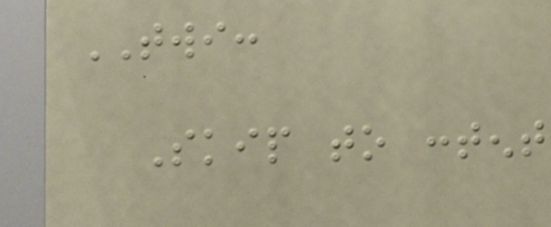TWI:
Skip to content
